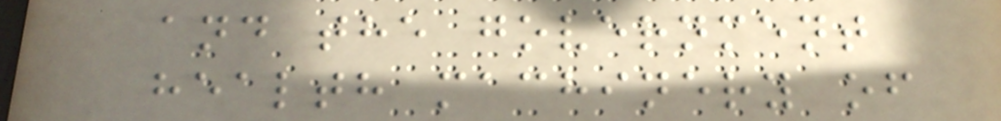and the government
health machinery of
